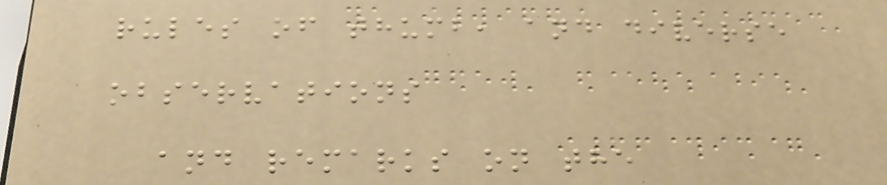rules of thumb, and diverse
observations
and remarks on the
